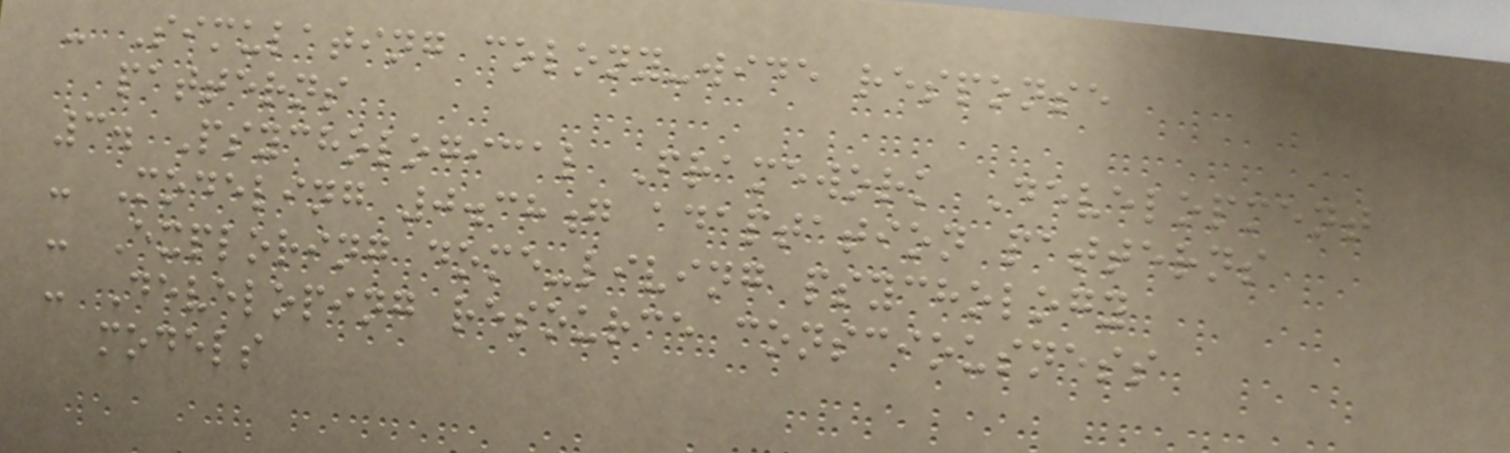- Simulating colony-wide response
patterns
3. Psychological Framework Development
- Modeling 0.38g adaptation patterns
- Exploring dome-living psychology
- Developing resource consciousness
models
